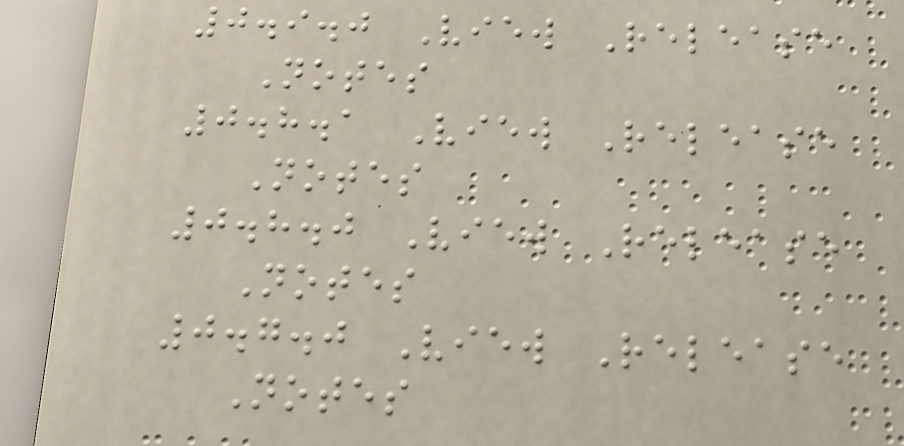0.9.0 View Release
Notes
0.8.1 View Release
Notes
0.8.0 View Release
Notes
0.7.0 View Release
Notes
